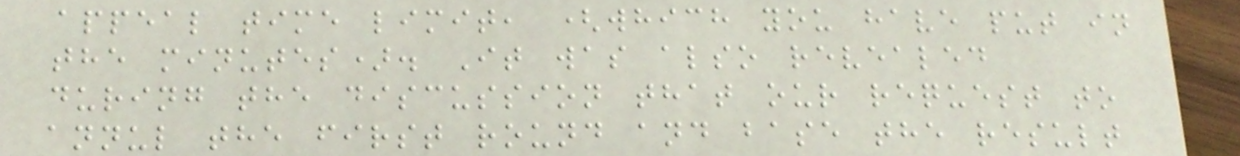appeal time limit, (which you have put in
the minutes). It was also revealed
during the discussion that our request to
annul the first round and base the result
